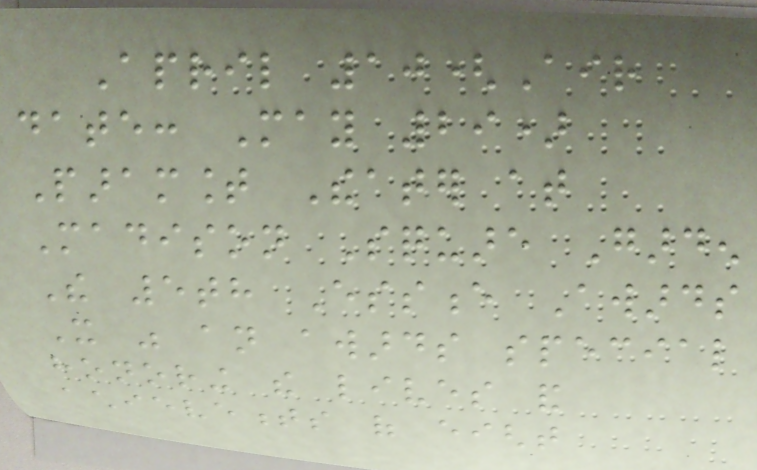April 10(Air
date: May 29)
Paramount Theater at
Madison Square Garden
The 5th Essence Awards
It was an awards special
honoring the lives and
achievements of eight
